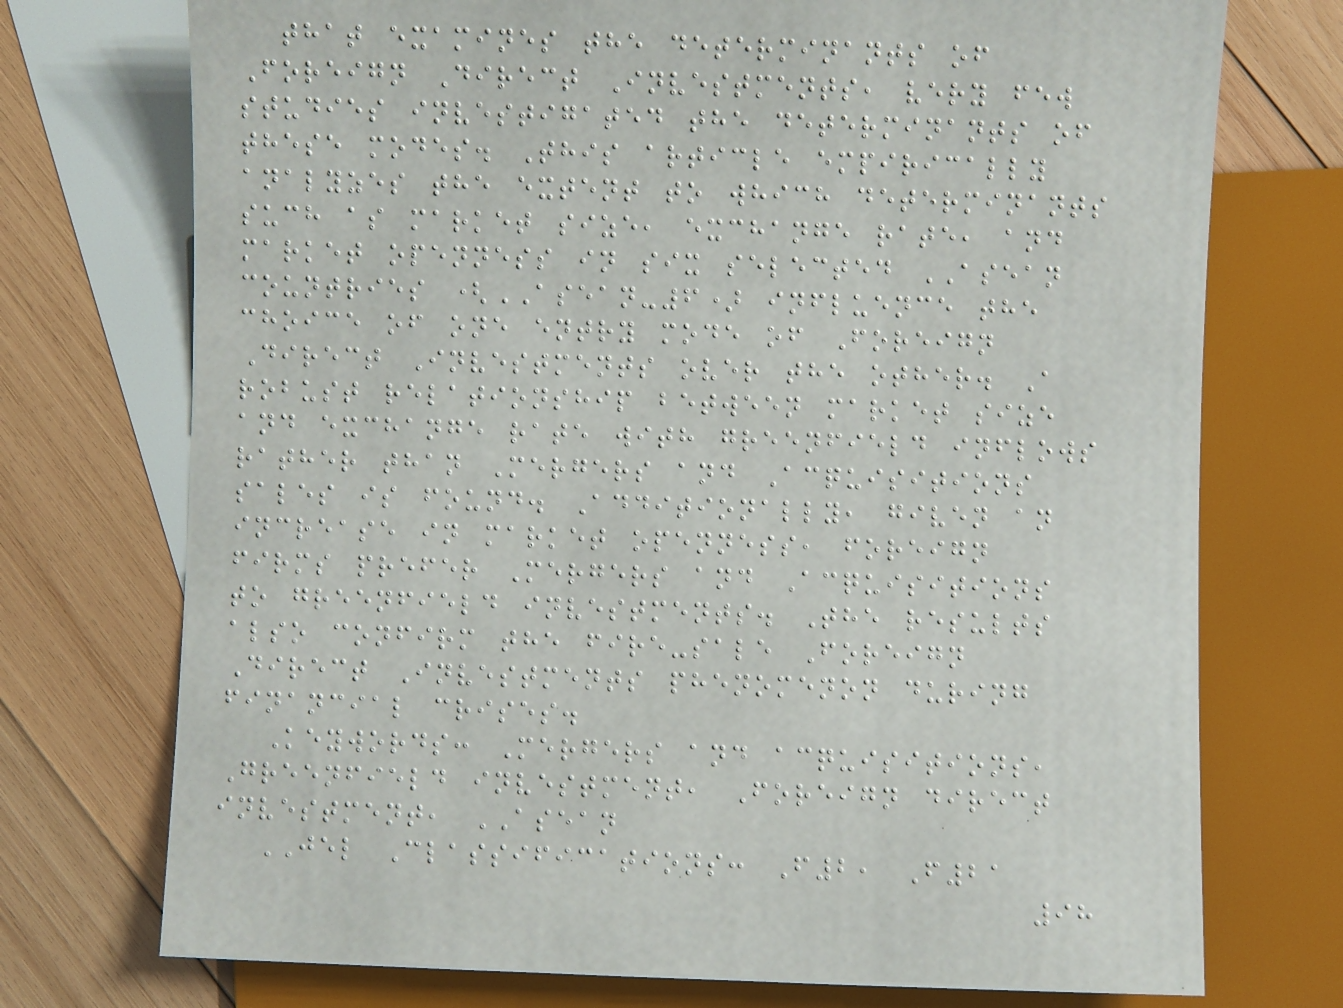that examines the determinants of
Foreign Direct Investments, very few
studies investigated the determinants of
these modes. This article empirically
analyzes the extent to which determinants
such as market size, exchange rate, and
market openness in six selected ASEAN
countries (ASEAN-6) influence the
choice of one entry mode of Foreign
Direct Investments over the other. A
robust relationship between market size
and exchange rate with greenfield inflows
rather than Mergers and Acquisitions
sales is found. Additionally, given an
increase in market openness, foreign
firms prefer Mergers and Acquisitions
to greenfield investments. The results
also confirm the fire-sale Foreign
Direct Investments phenomenon during
financial crises.
Keywords: Mergers and acquisitions,
Greenfield investment, Foreign direct
investment, ASEAN
JEL Classifications: F2, F21
98
